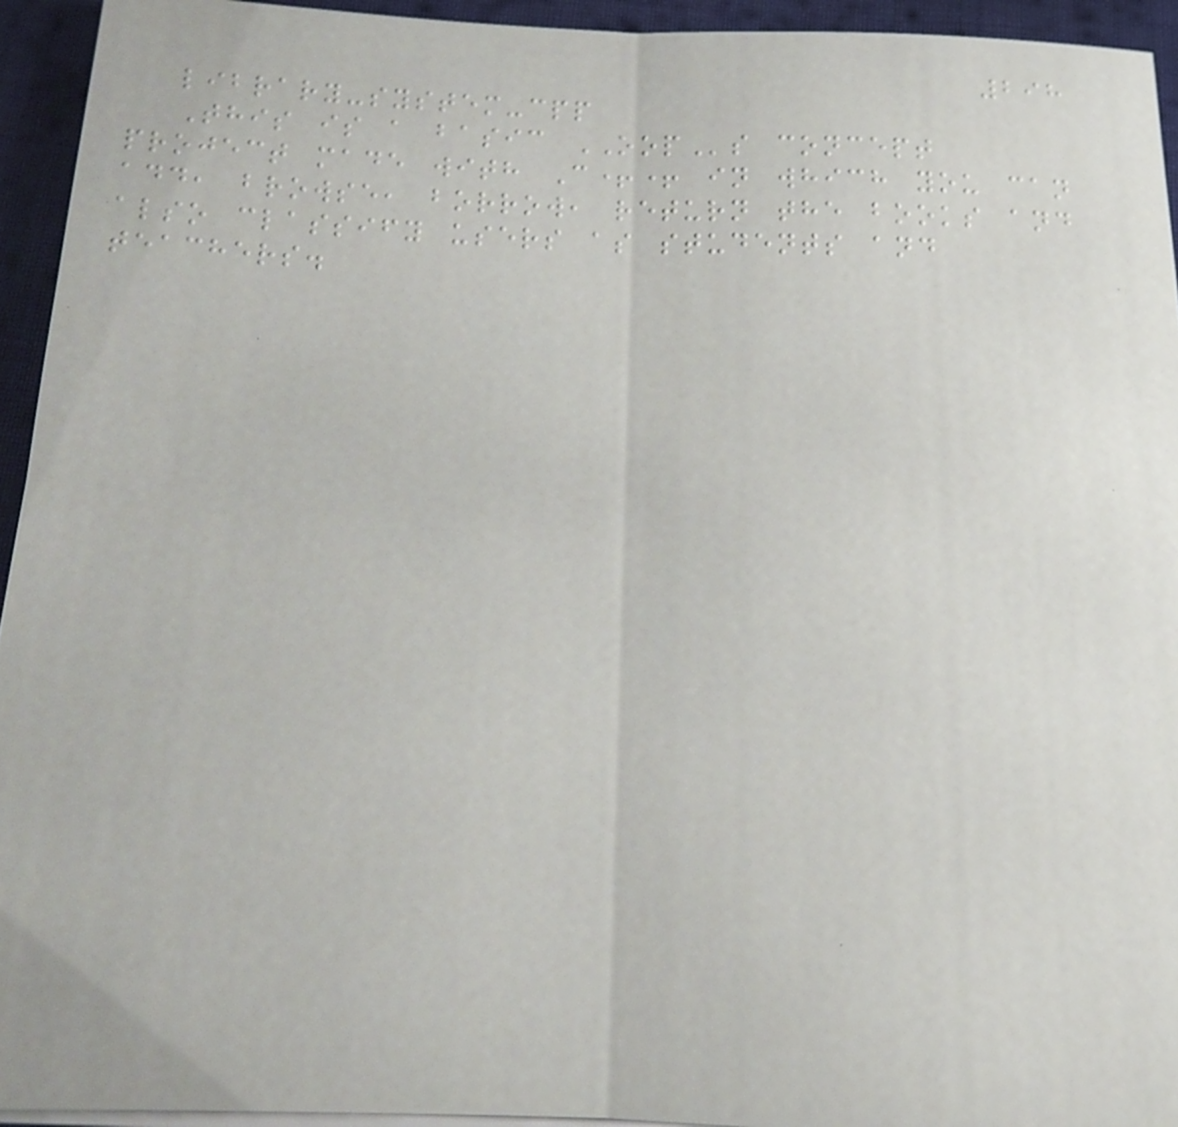298
library-system-cpp
This is a basic OOPs concept
project made with C++ in which you can
add, browse, borrow, return the books and
also classify users as students and
teachers.
